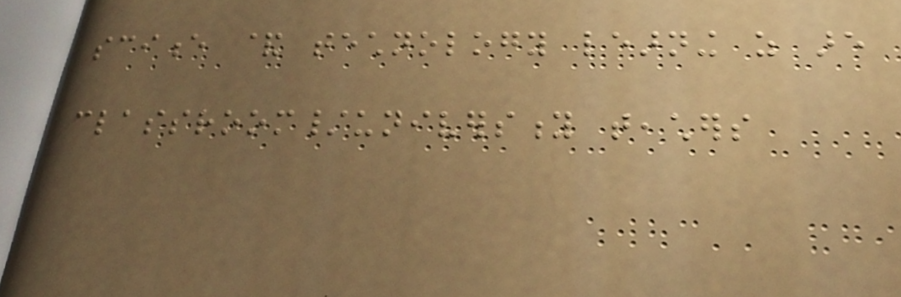science & technology learning as are
classroom/university teachers
